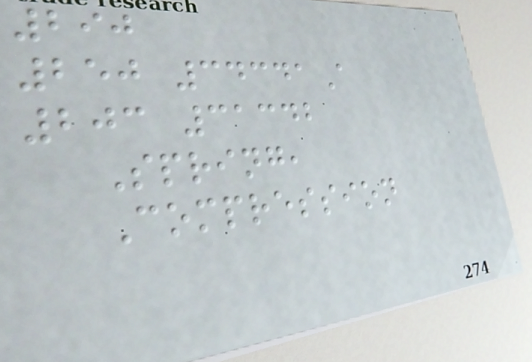290
250 34341A
203 31342
Spring,
Compression
